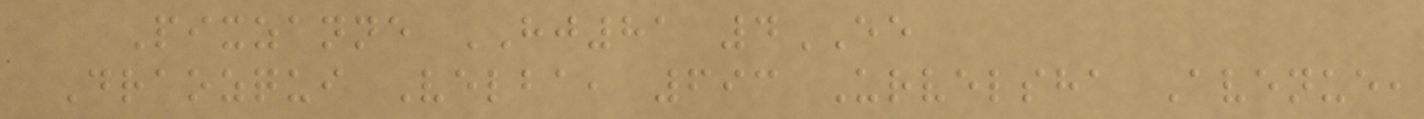Pixzanne HJ81 4EE
Draozqui Velba, 693 Urvelsha Avenue,
